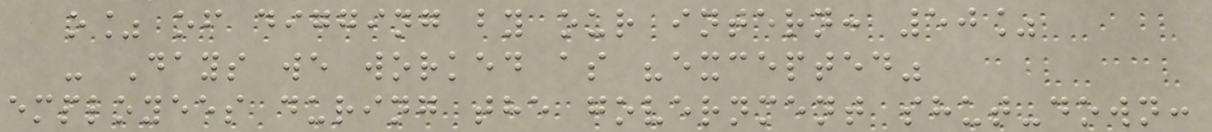o% of digging by our intern: 50%
- Days we worked as "excepted"
employees during the government shut-down:
